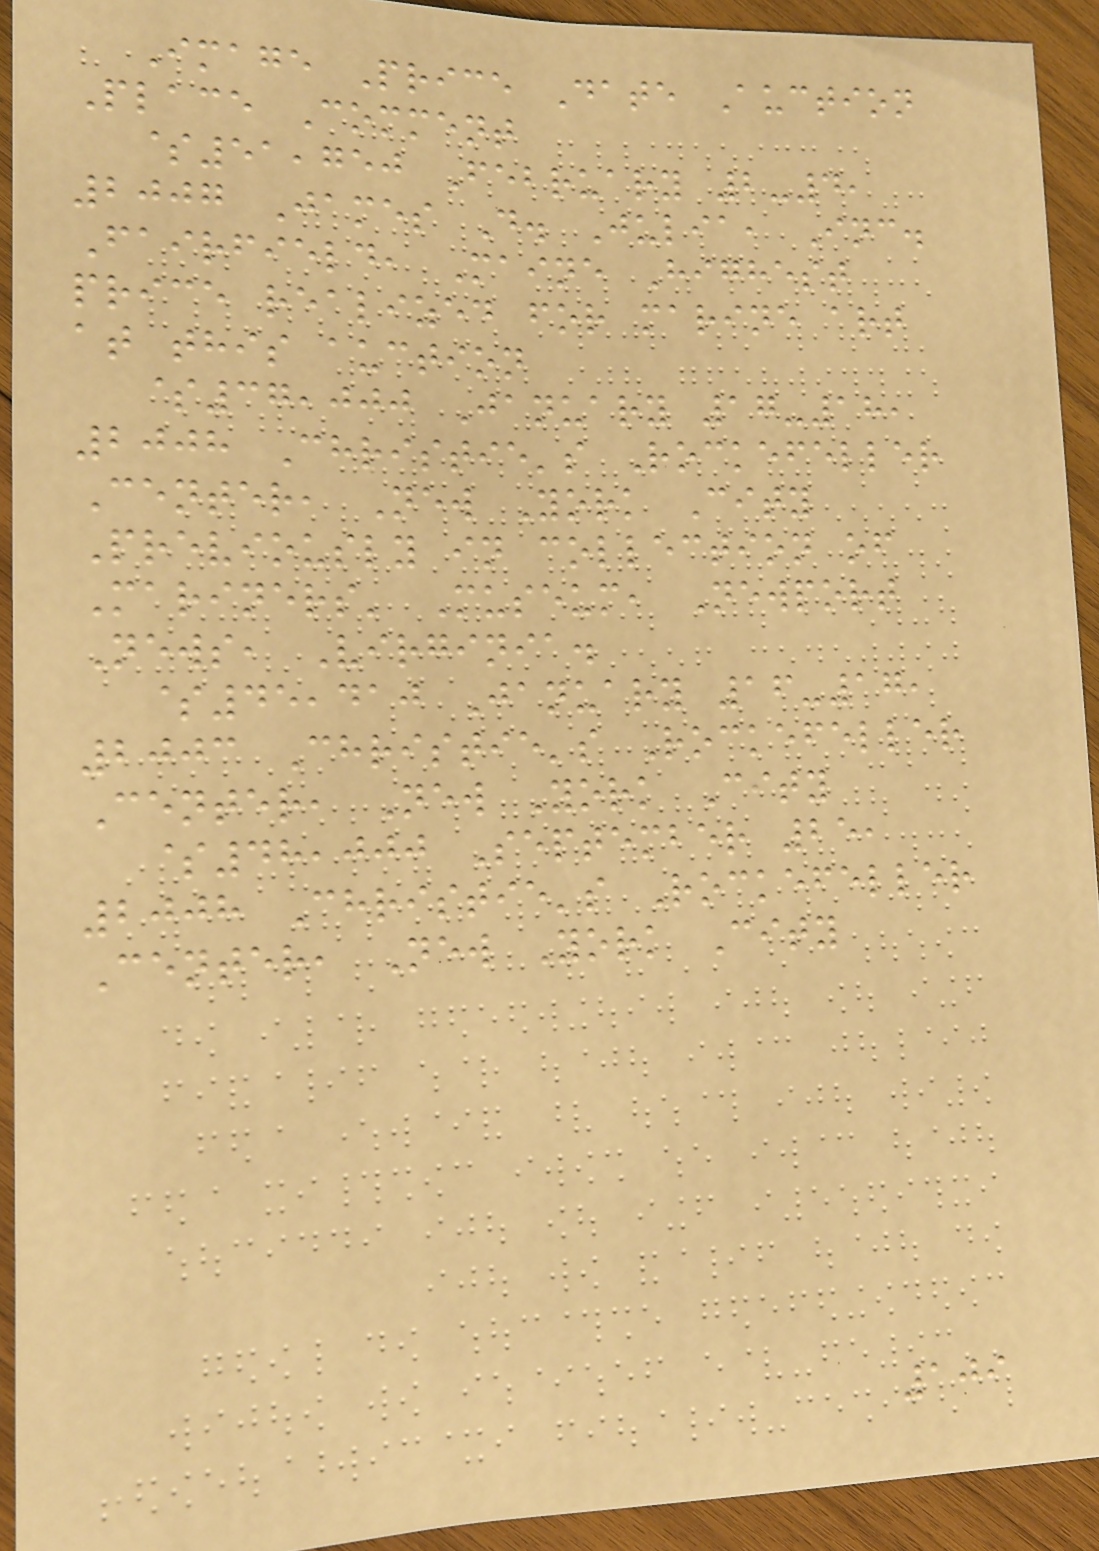Image Price Date Auction
Place Comment
$51,750 February 2-4,
2007 James D. Julia, Inc.
Fairfield, Maine Highest
price realized for marine art
at this auction
$37,000 January 17-18,
2008 Christie's Rockefeller
Center, New York City
Previously in collection of
Mariners' Museum, Newport
News, Virginia.
$45,410 January 16-17,
2003 Christie's Rockefeller
Center, New York City
$48,000 September 25,
2008 Christie's Rockefeller
Center, New York City
109
